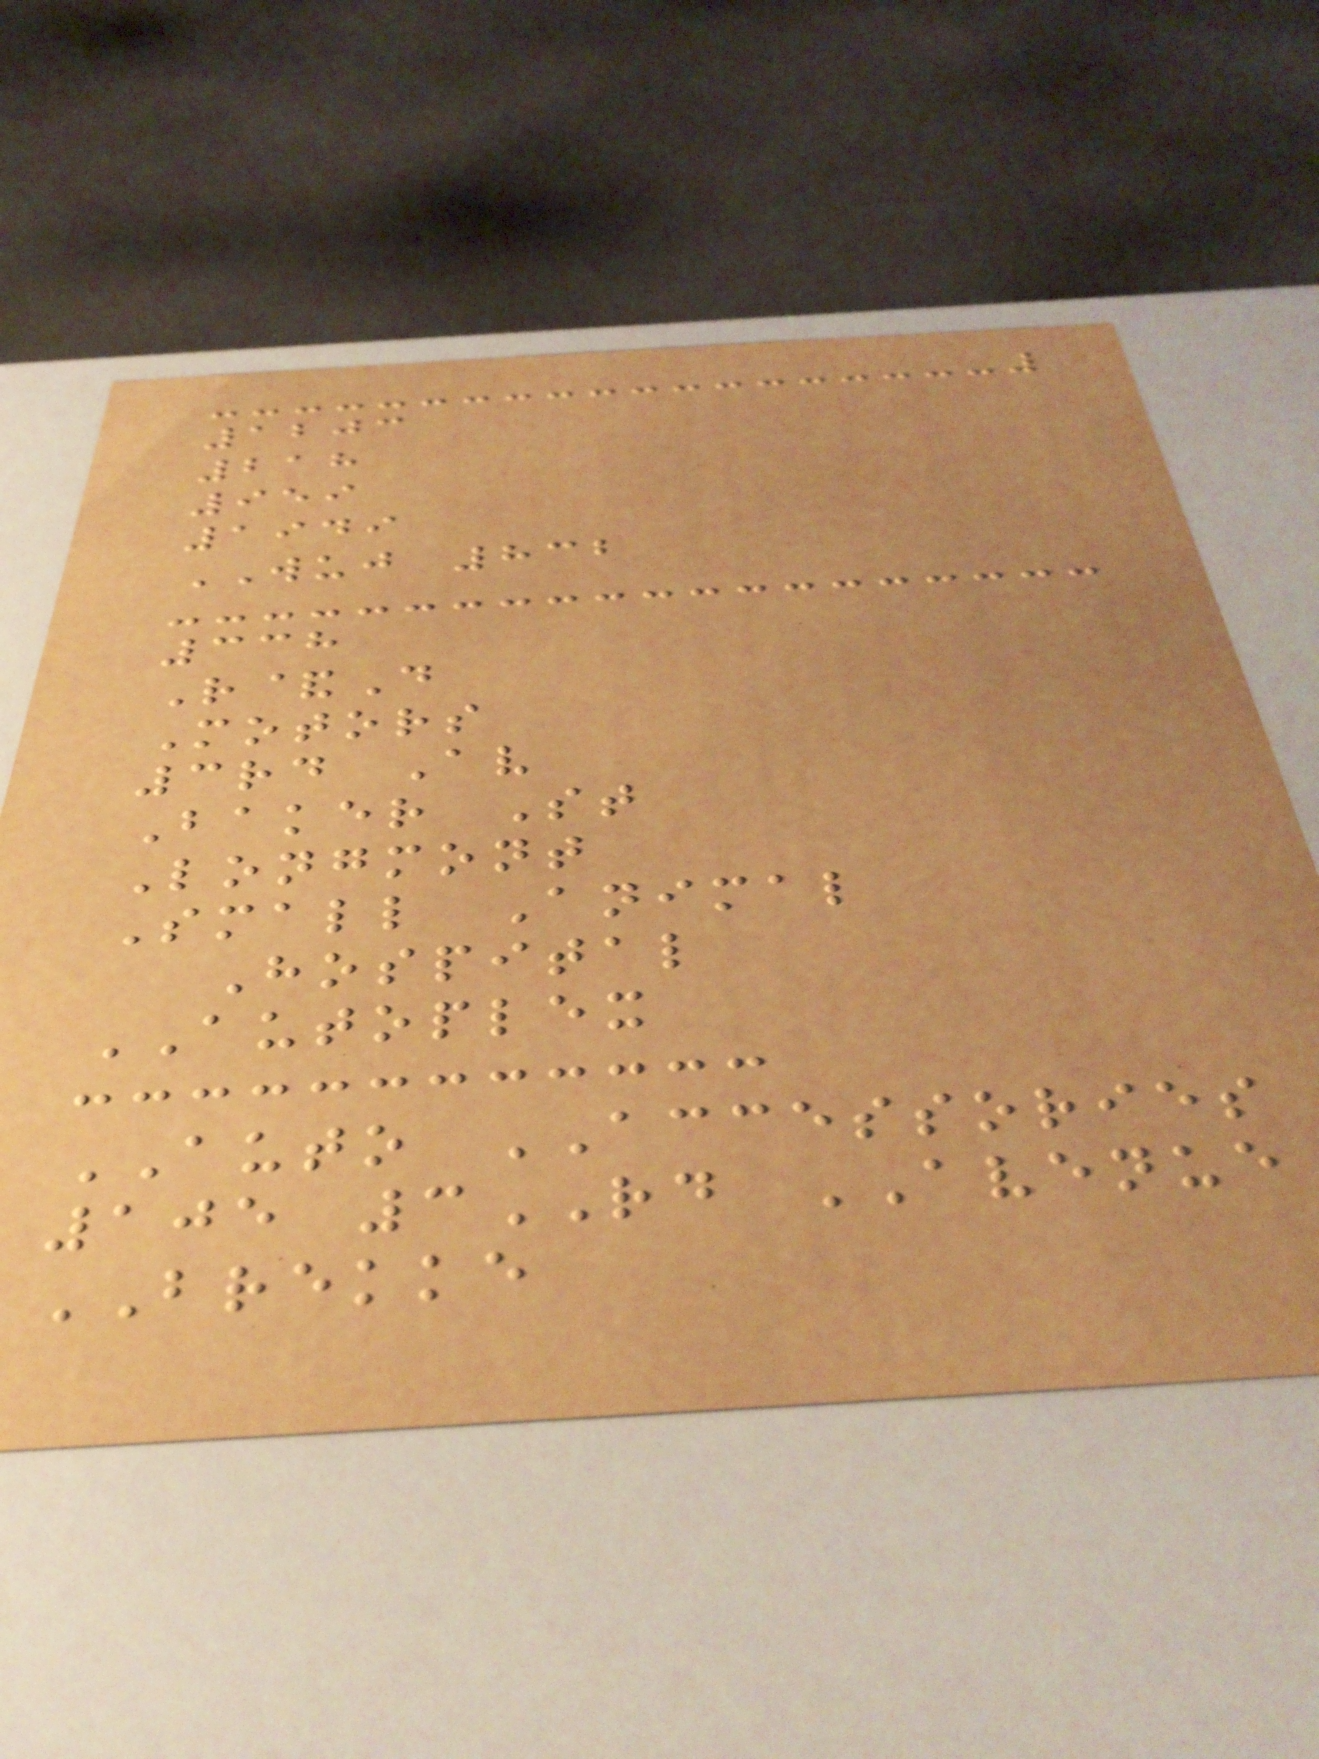1203
218
959
1949
WUJ 832
338
R&D
Motors
3rd Av
Baker St
Longmont
Small Animal
Hospital
AUTOPLEX
AUTO ACCESSORIES
105 3RD AVENUE
BREKKE
